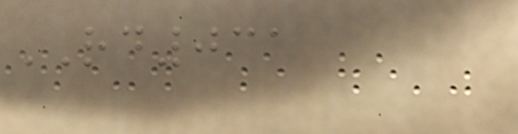RD031
